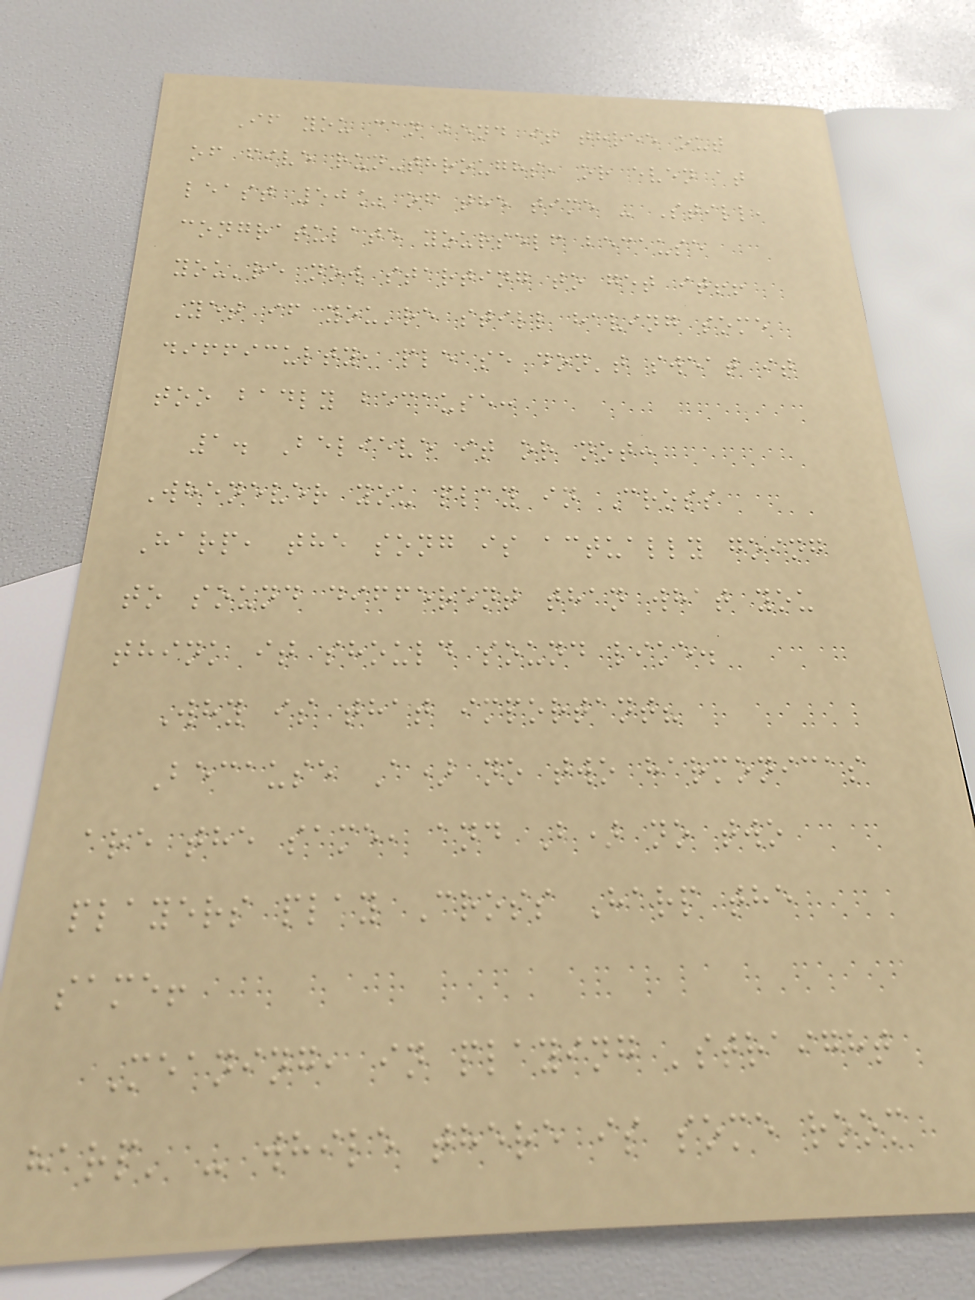If you can bend it three out
of five run-throughs, or even at
least 50% of the time - Still,
congratulate yourself because
you're now starting to get it!!
Yet if you're still having some
difficulty, please don't sweat it
too badly because:
1. Believe it or not:
Whenever you play in Cross
Harp, the song is actually going
to sound different than what you
think it should sound like.
Why is that important?
Because A) no two harmonicas
are the same, and B) no two
players play Cross Harp the
same!
Meaning, in playing 'straight
harp' - while there is some room
